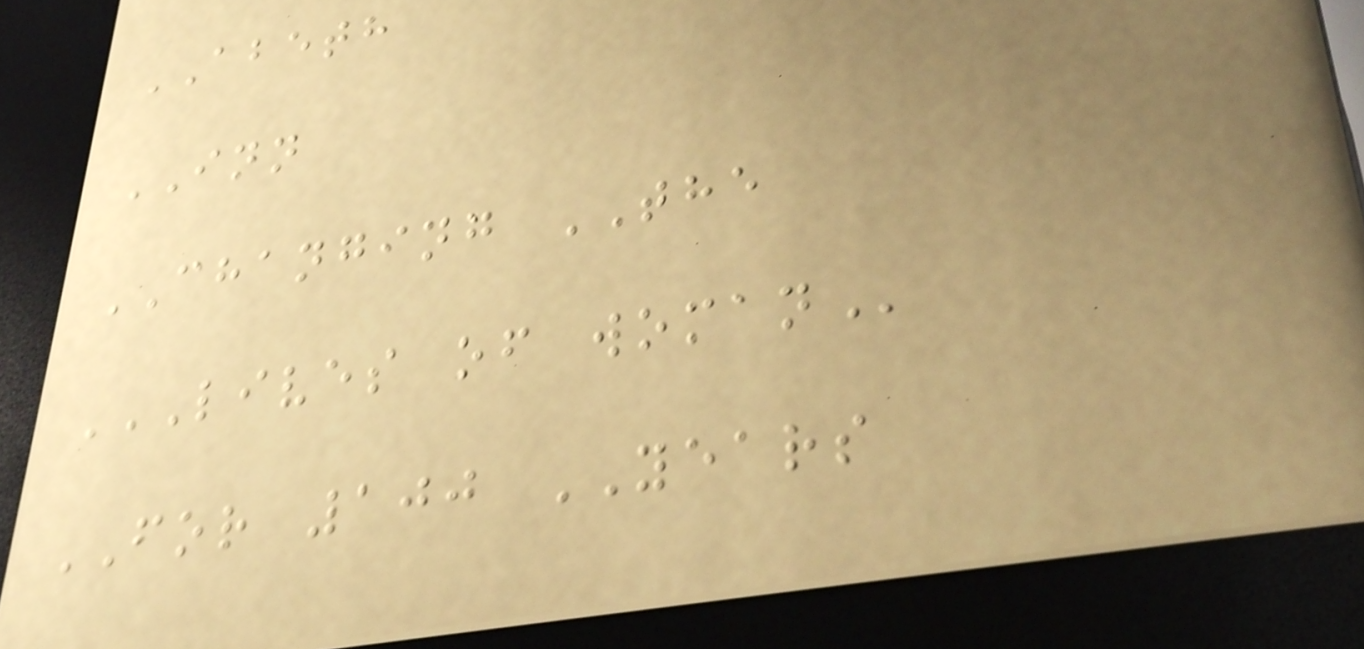ABETH
INN
CHANGING THE
LIVES OF WOMAN
FOR 100 YEARS
